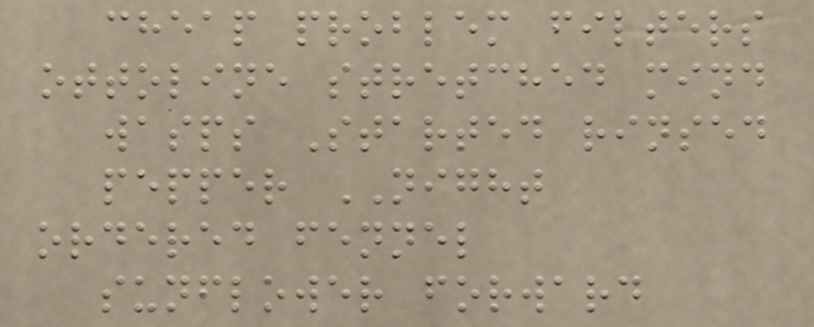cheap problem filters
ottoline stretched mind
wasps Started rinsed
pepper NIGHT
ordered fennel
sunflower forward
